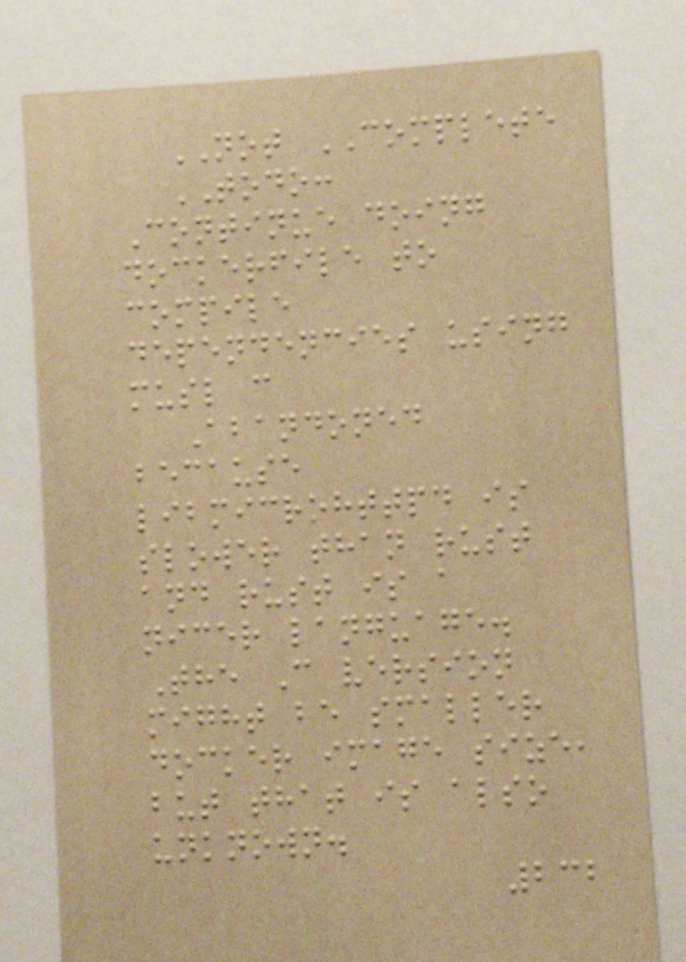NOT COMPLETE
TODO:
Continue doing
dockerfile to
compile
dependencies using
musl c
Abandoned
because
libmicrohttpd is
slower than rust
and rust is a
nicer language.
The C version
might be smaller
docker image size,
but that is also
unknown.
232
